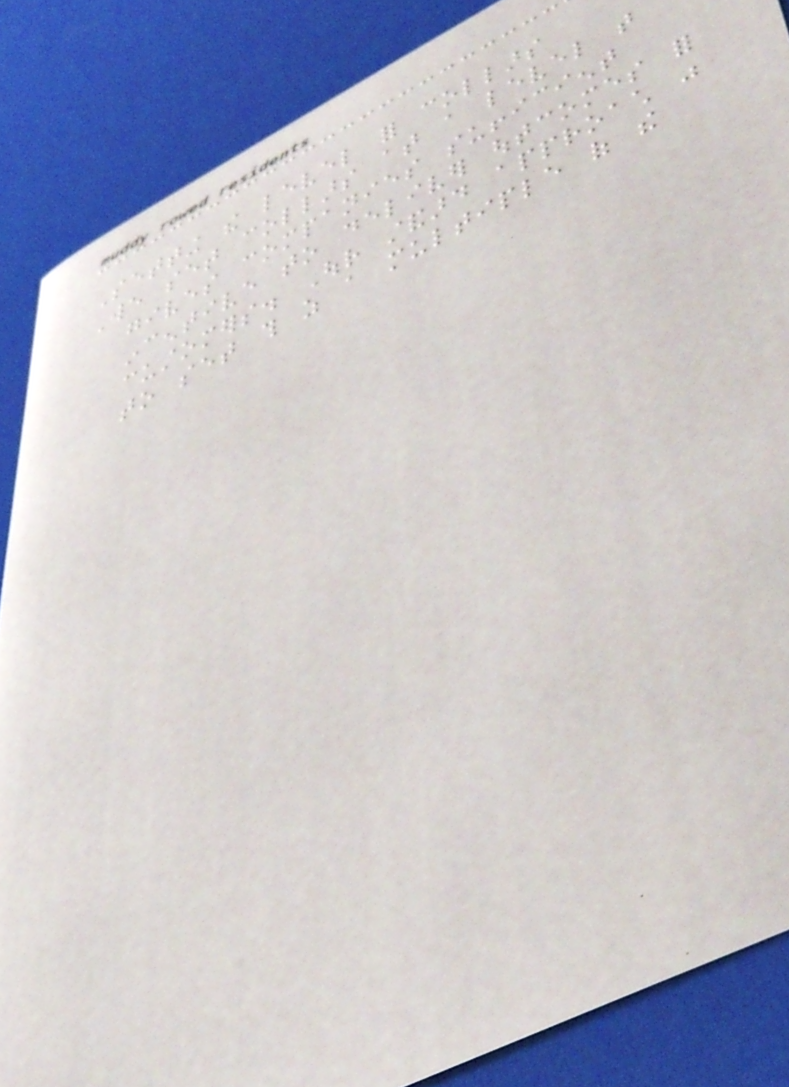Setting the level for collars
We set collars at a level that
gives companies sufficient
incentive to deliver outcomes for
customers. Our standard approach was
to set this as a multiple of the
